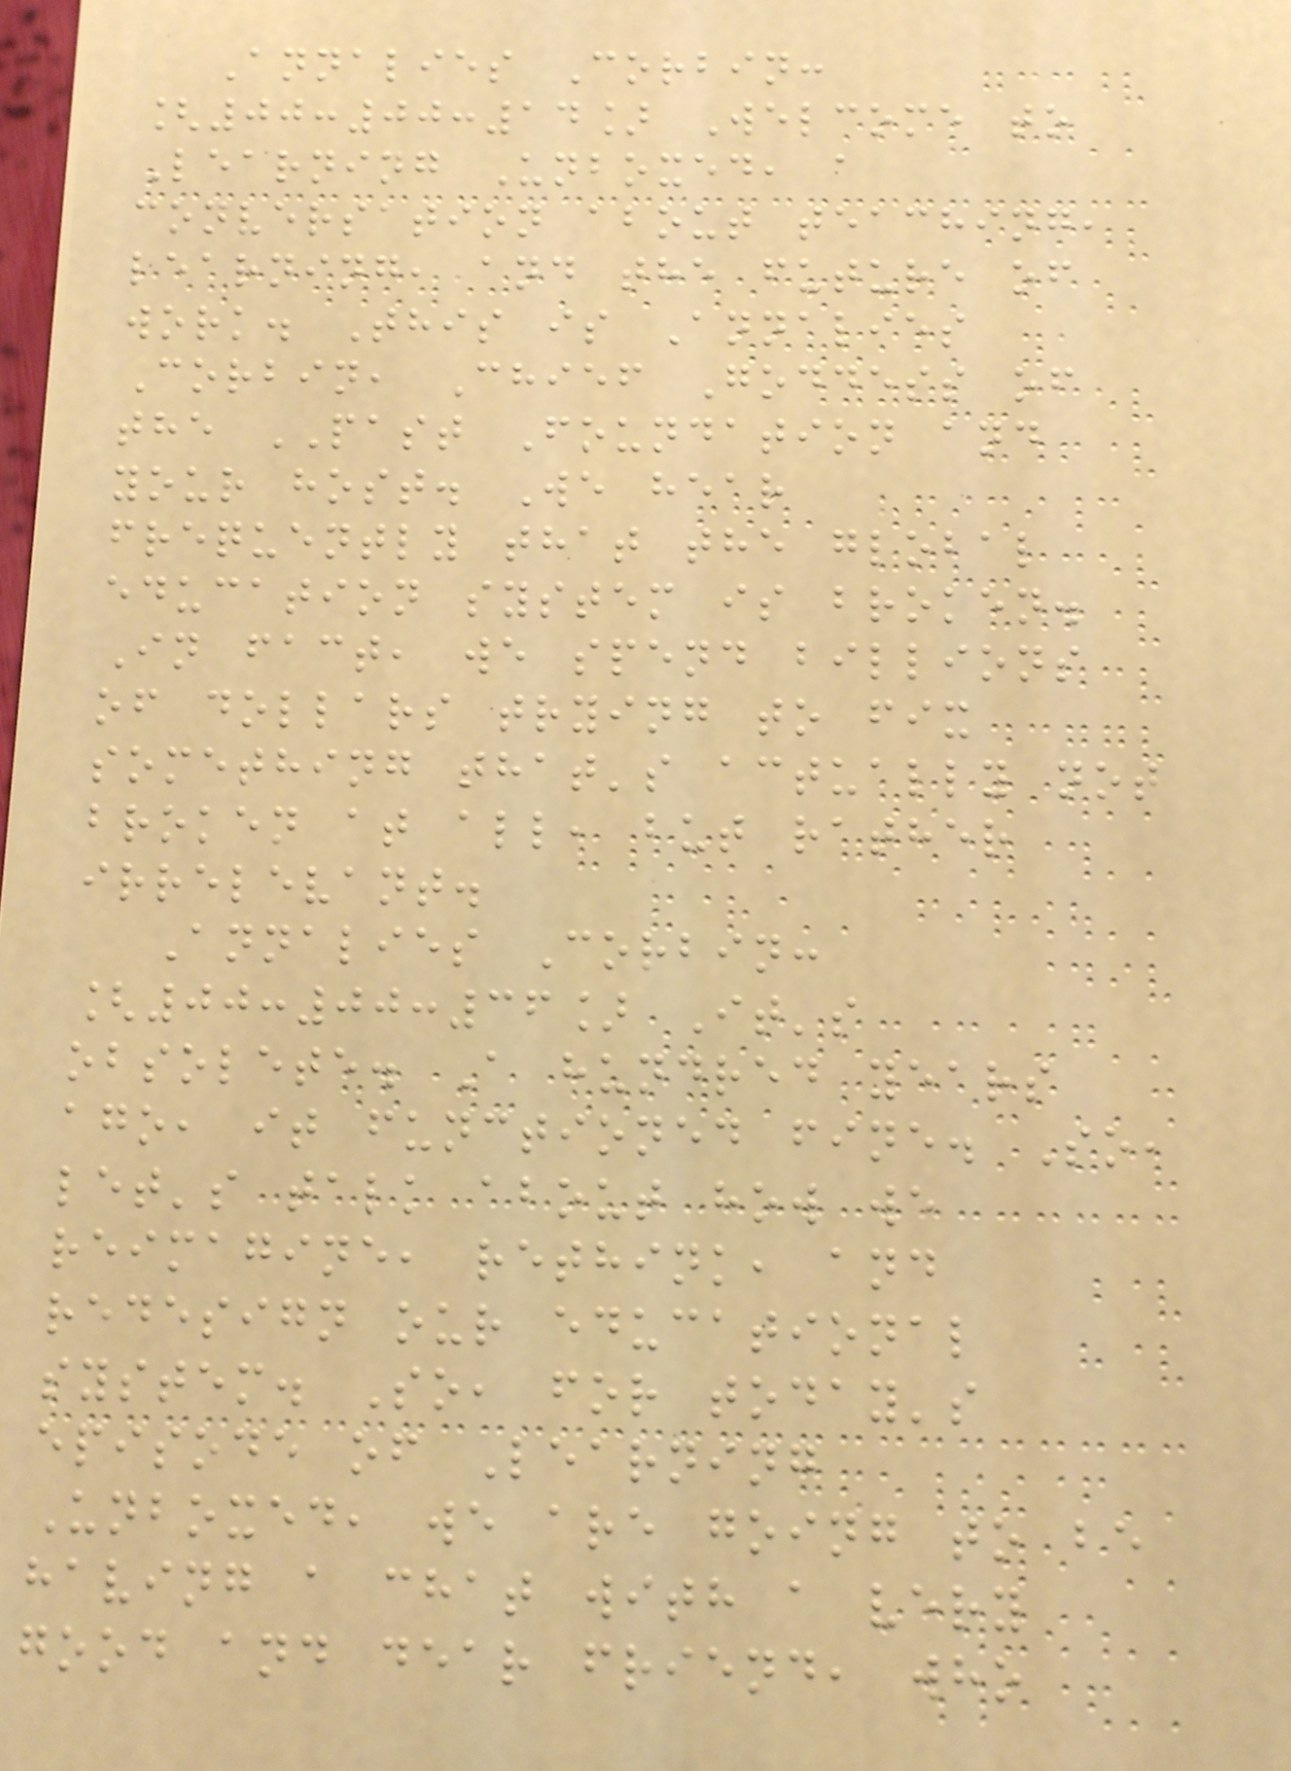Annalies Corbin:
[00:00:14] Welcome to
Learning Unboxed, a
conversation about teaching,
learning, and the future of
work. This is Annalies
Corbin, Chief Goddess of
the PAST Foundation and
your host. We hear
frequently that the global
education system is broken.
In fact, we spend billions
of dollars trying to fix
something that's actually not
broken at all, but rather
irrelevant.
Annalies Corbin:
[00:00:36] It's
obsolete. A hundred years
ago, it functioned fine. So,
let's talk about how we
reimagine, rethink, and
redesign our educational
system. So, for today's
episode of Learning
Unboxed, we are going to be
having a chat with a very
good and dear friend, who
